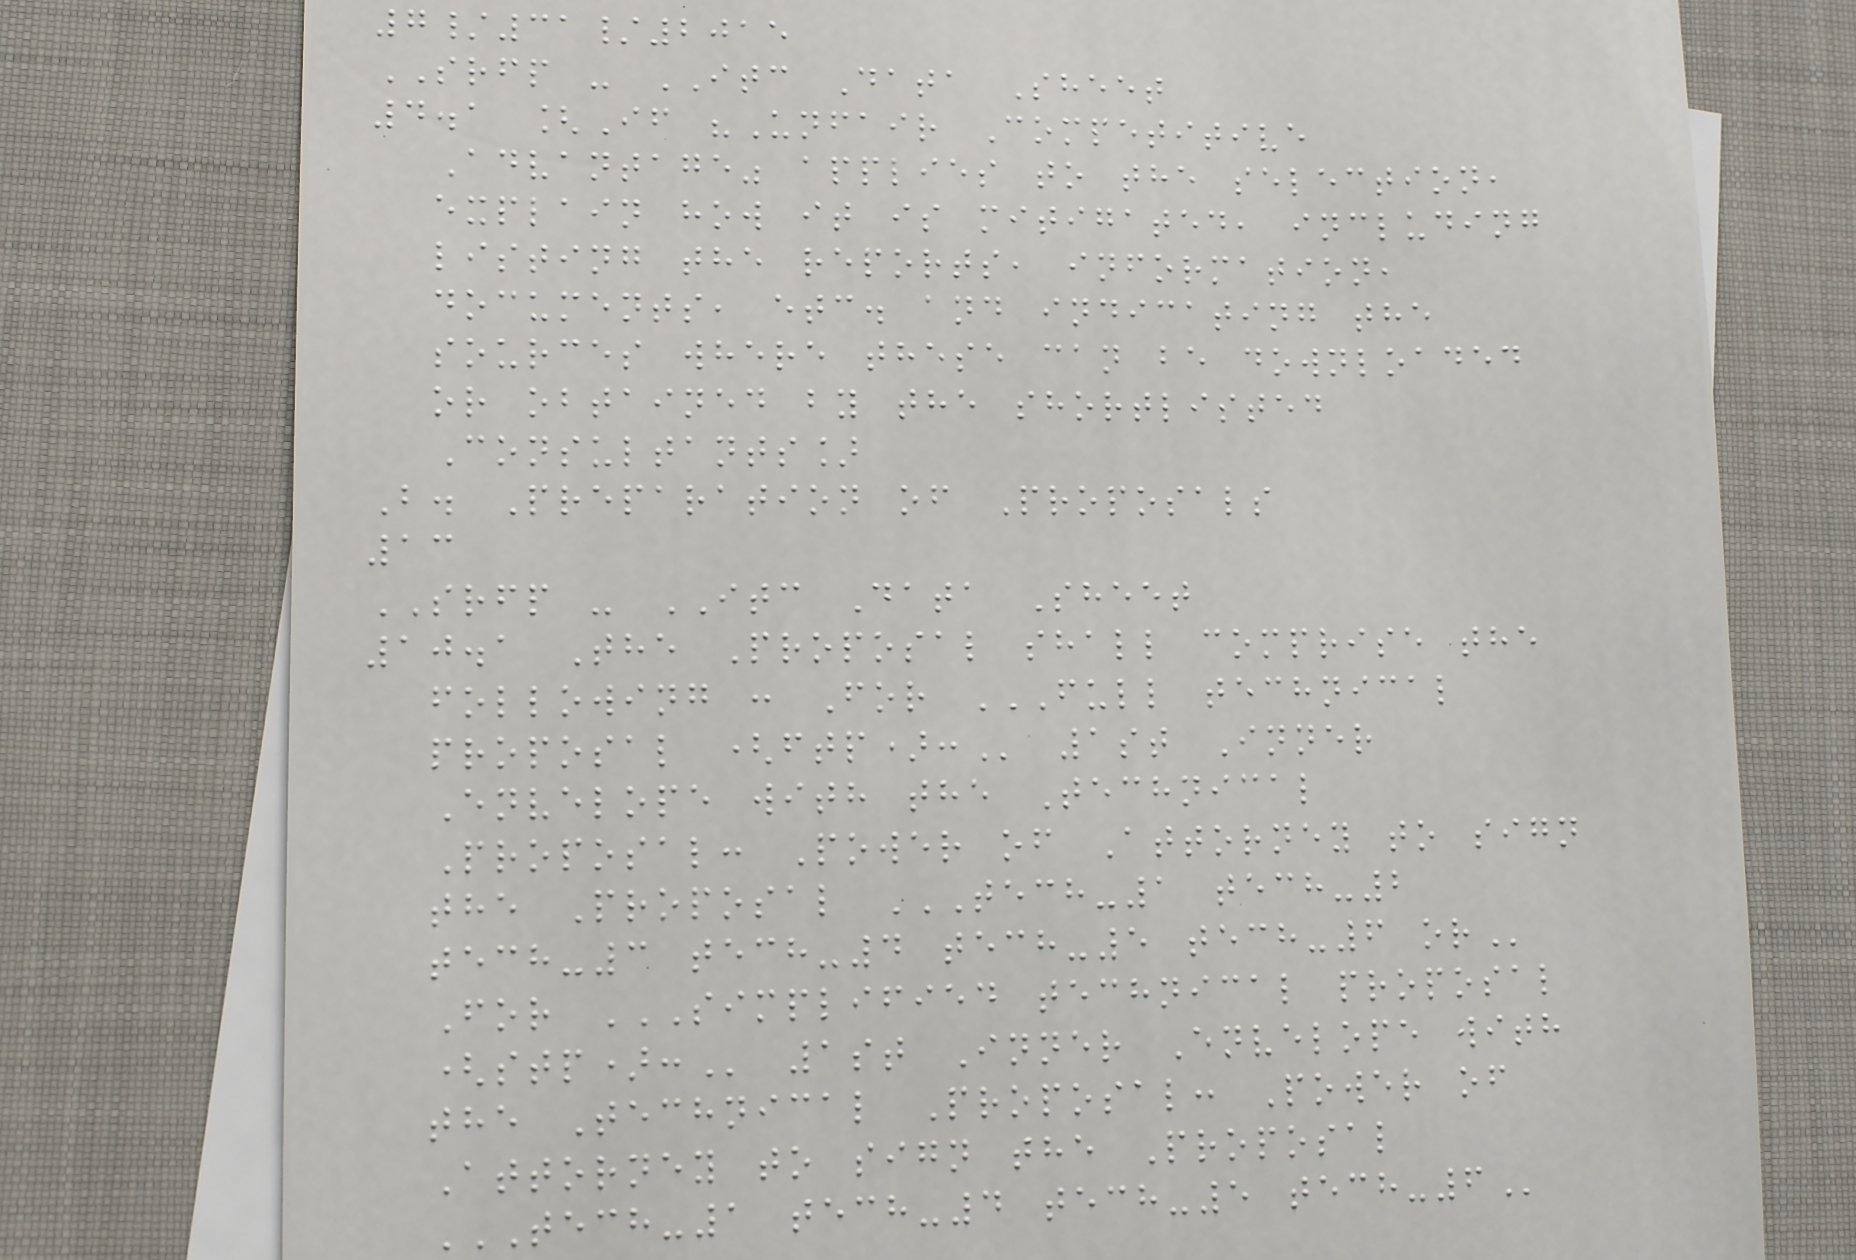7/31/2015
SRFP - ITC Data Sheet
4.1 [If "Unfair Competitive
Advantage" applies to the selection,
explain how it is mitigated, including
listing the reports, information,
documents, etc. and indicating the
sources where these can be downloaded
or obtained by the shortlisted
Consultants]
B. Preparation of Proposals
13
SRFP - ITC Data Sheet
10.1 The Proposal shall comprise the
following : For FULL TECHNICAL
PROPOSAL (FTP): 1st Inner
Envelope with the Technical
Proposal: Power of Attorney to sign
the Proposal TECH-1 TECH-2
TECH-3 TECH-4 TECH-5 TECH-6 OR
For SIMPLIFIED TECHNICAL PROPOSAL
(STP): 1st Inner Envelope with
the Technical Proposal: Power of
Attorney to sign the Proposal
TECH-1 TECH-4 TECH-5 TECH-6
